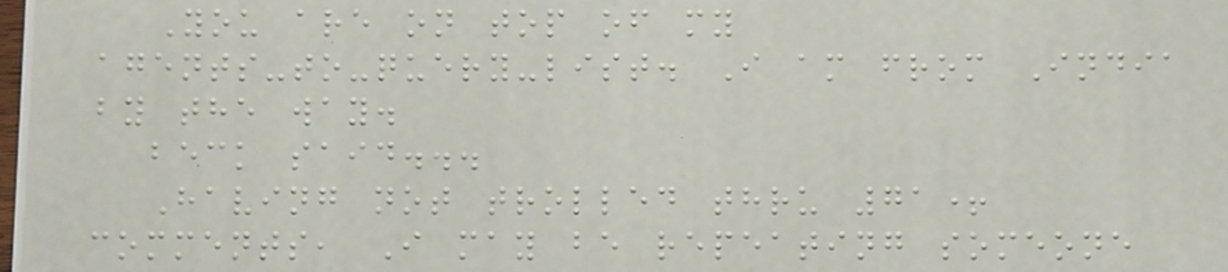You are on top of my
agents-to-query-list. I am from India
by the way.
beck said...
Having not trolled thru 71+
comments, I may be repeating someone
